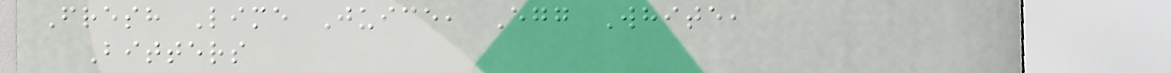Fresh Lime Juice, Egg White,
Bitters
